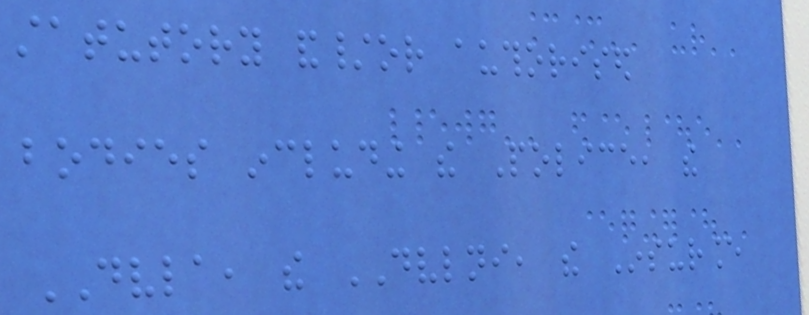statutory and/or authorised
bodies including the Police, the
DVLA, the DVLNI, the Insurance
